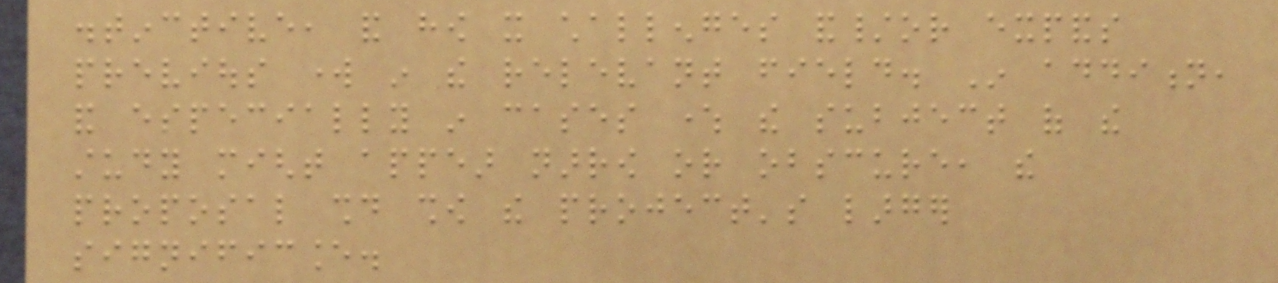distinctive, and how it challenges and/or expands
previous work in the relevant field. In addition,
and especially in cases where the subject of the
study might appear narrow or obscure, the
proposal should show the project's larger
significance.
